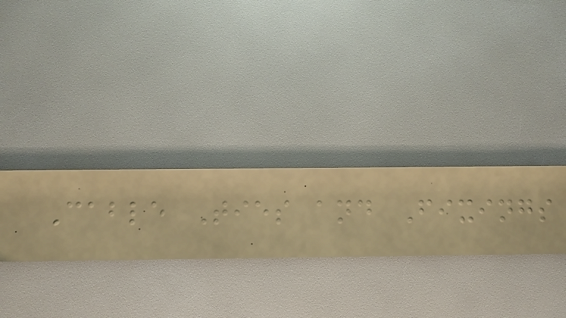Cable Ties and Fixings
